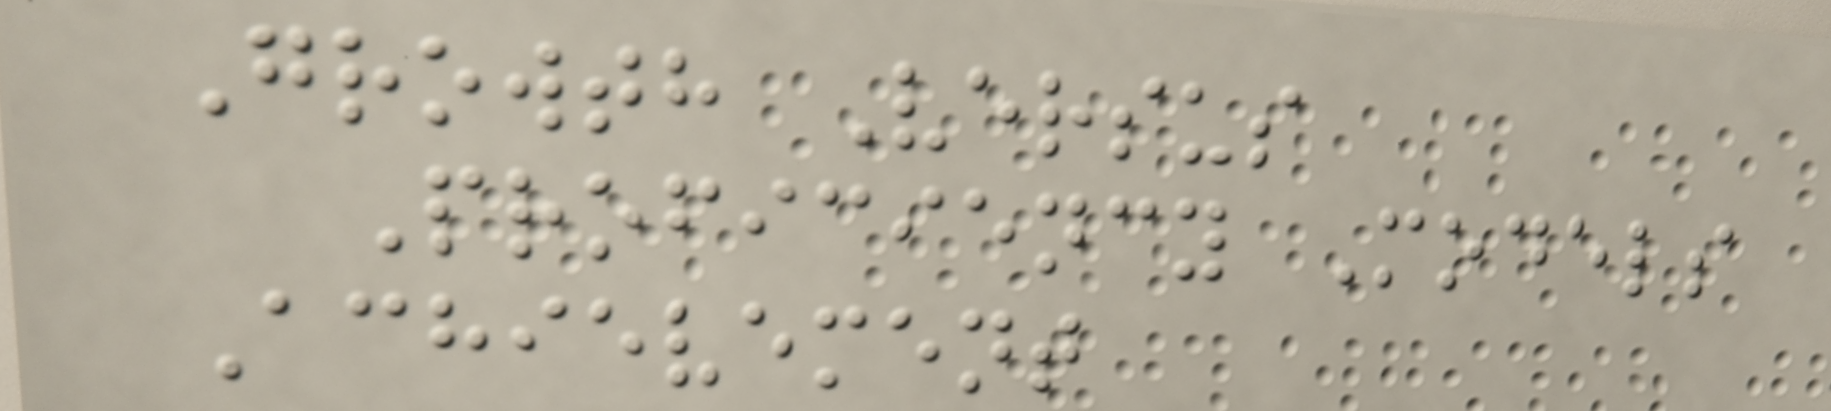Growth Versus
Proficiency Models
Achievement
